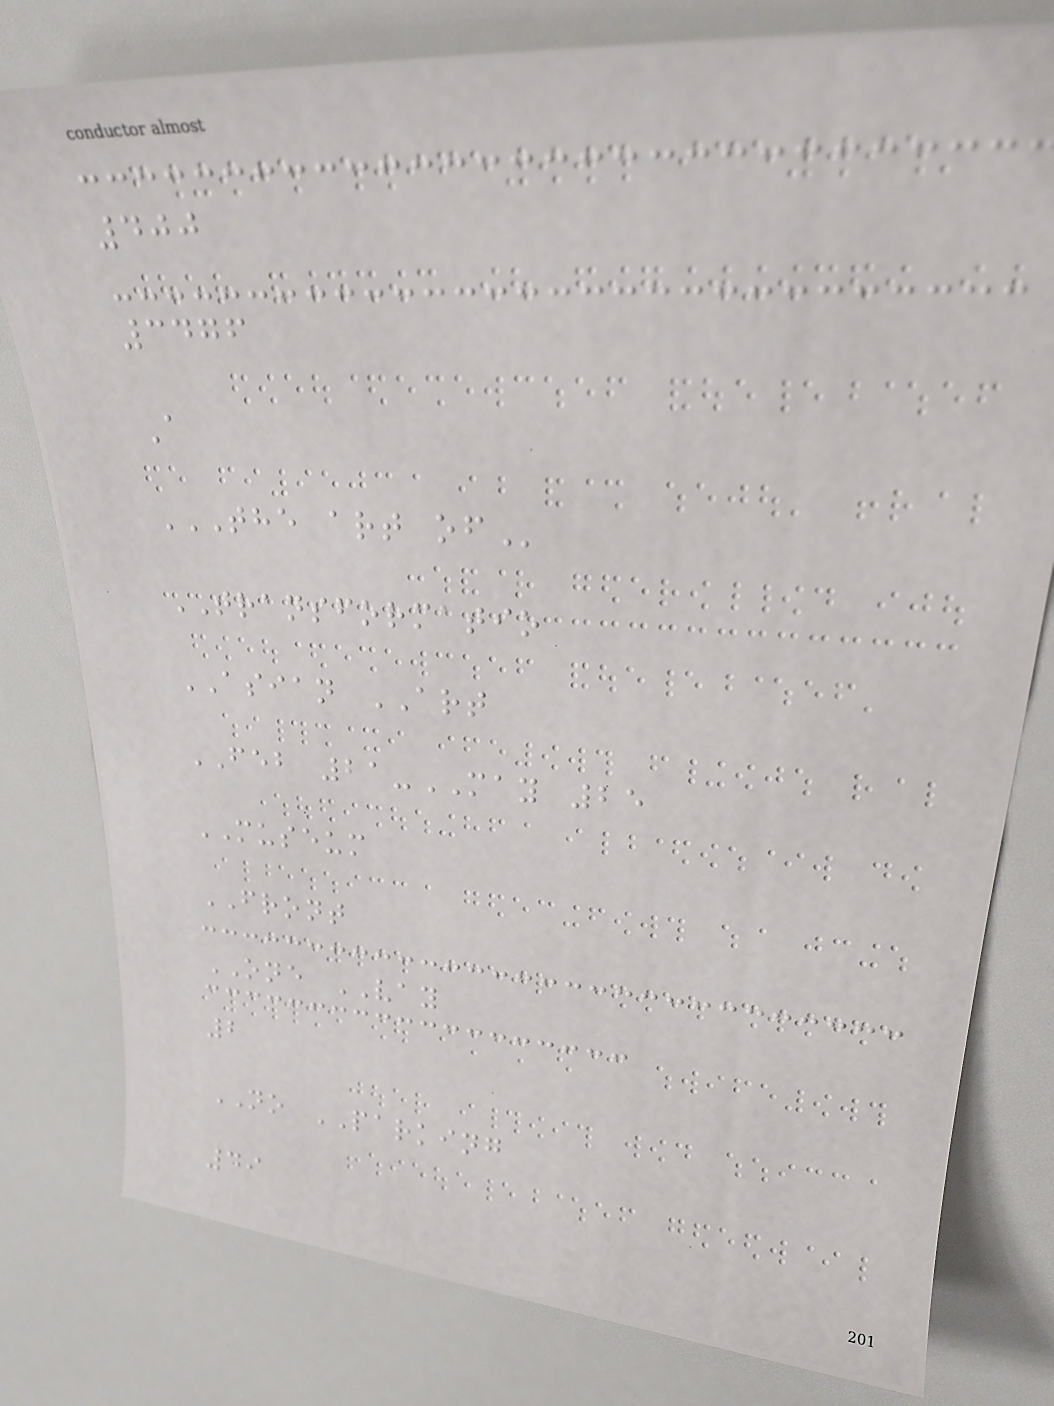400
3476
A
THE ART OF
TRANSFORMATIO
ASIAN ART
FEB 21-MAY 25
MUSEUM
FRONT
ONE VAY
2
NO PARKING
49
